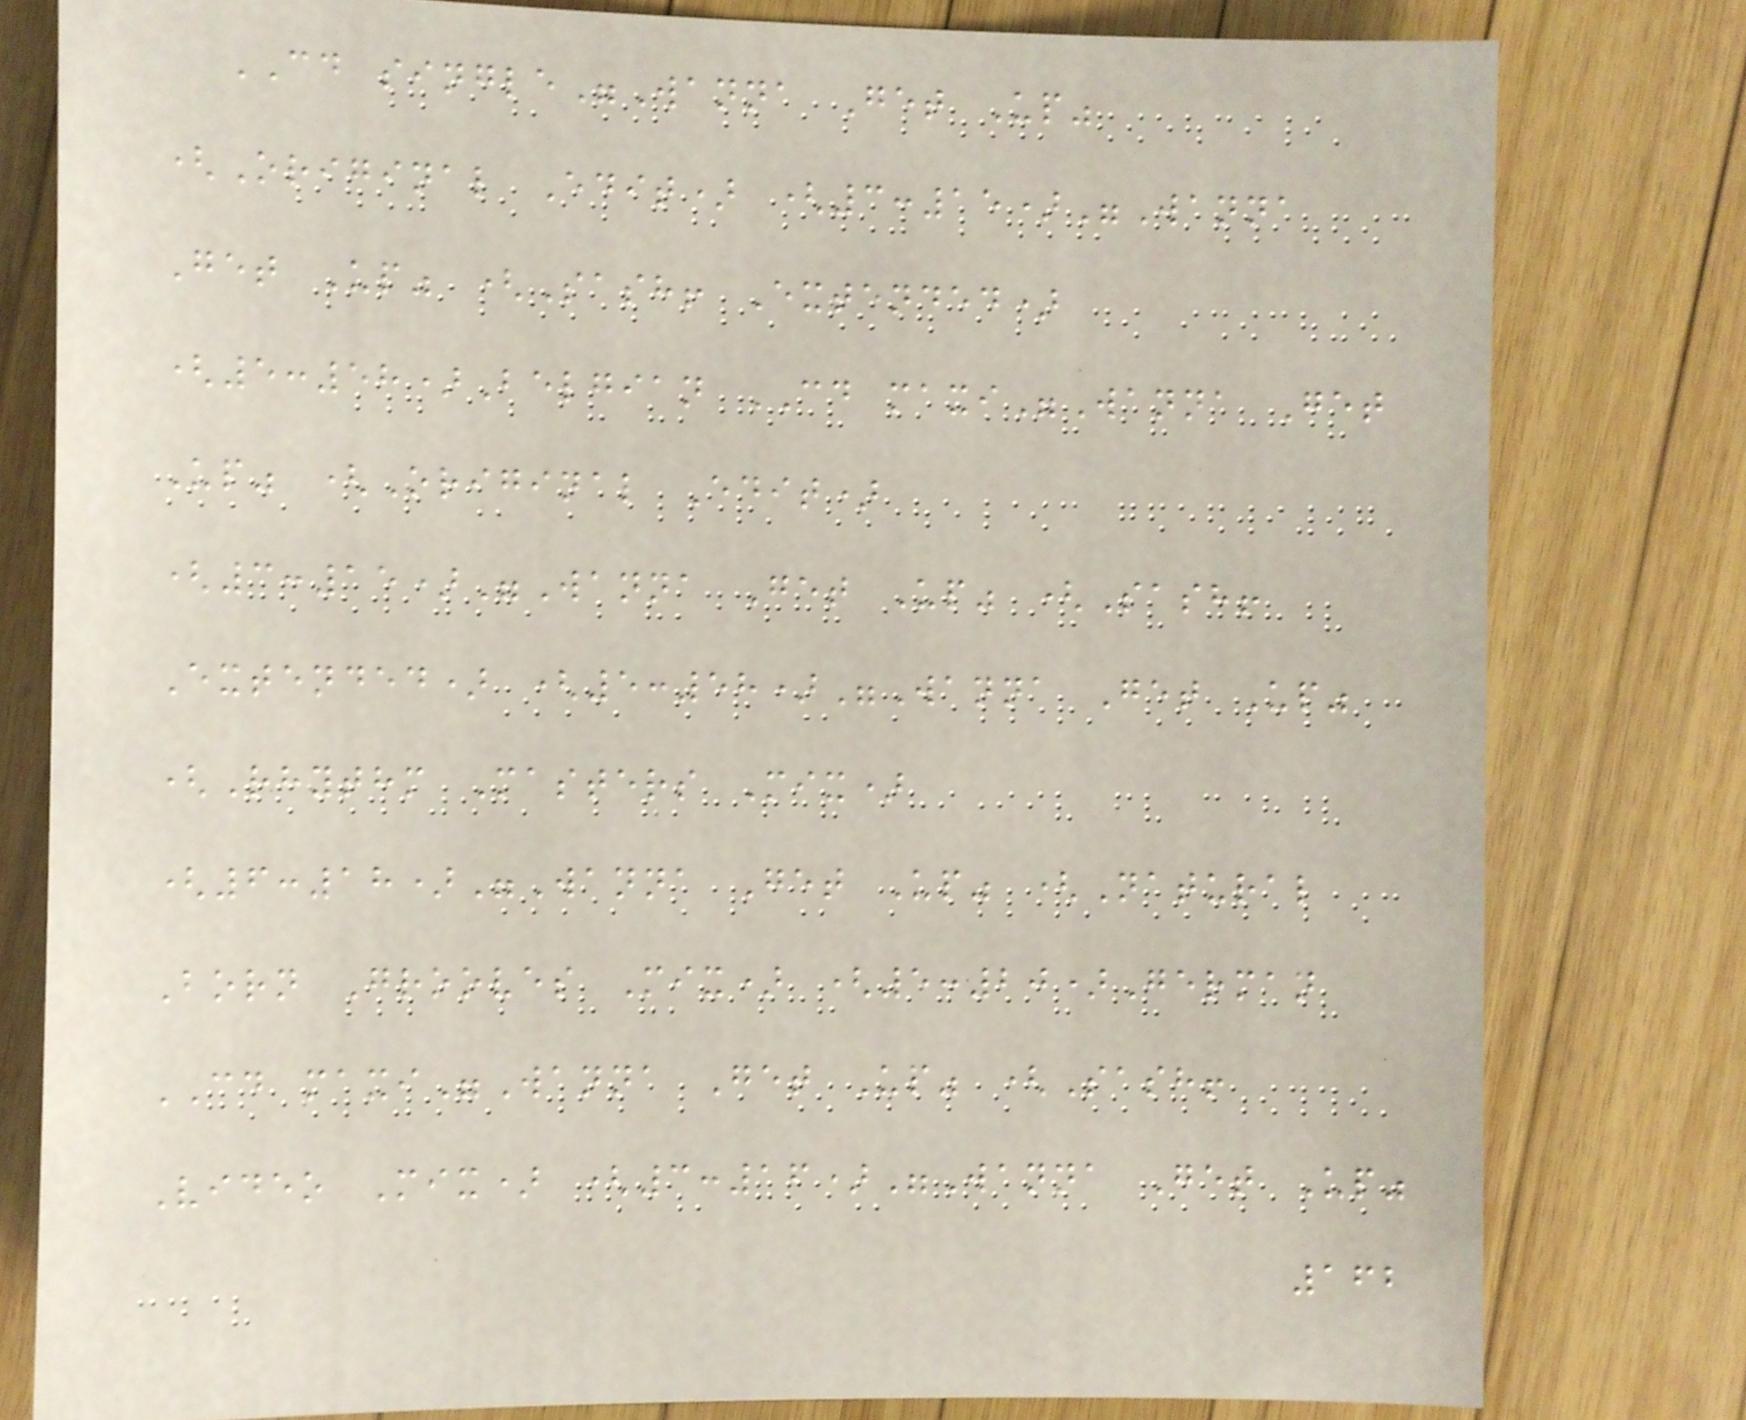CD single"Wanna Get Up"
(Original Edit) (3:15)"Wanna
Get Up" (Sash! Extended)
(5:58)Belgian CD maxi"Wanna Get
Up" (Original Edit)
(3:15)"Wanna Get Up" (Sash!
Extended) (5:58)"Wanna Get Up"
(Rhythm Masters Mix)
(6:18)"Wanna Get Up" (Natural
Born Grooves Mix) (5:20)German
CD maxi"Wanna Get Up" (Sash!
Video Mix) (3:16)"Wanna Get Up"
162
